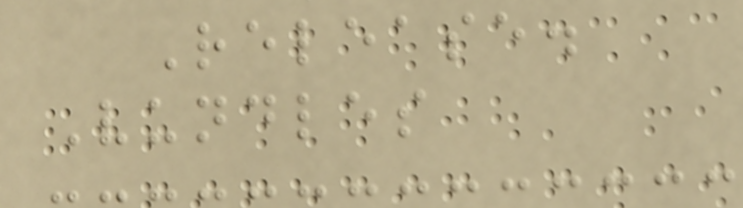Release.
Vundles
